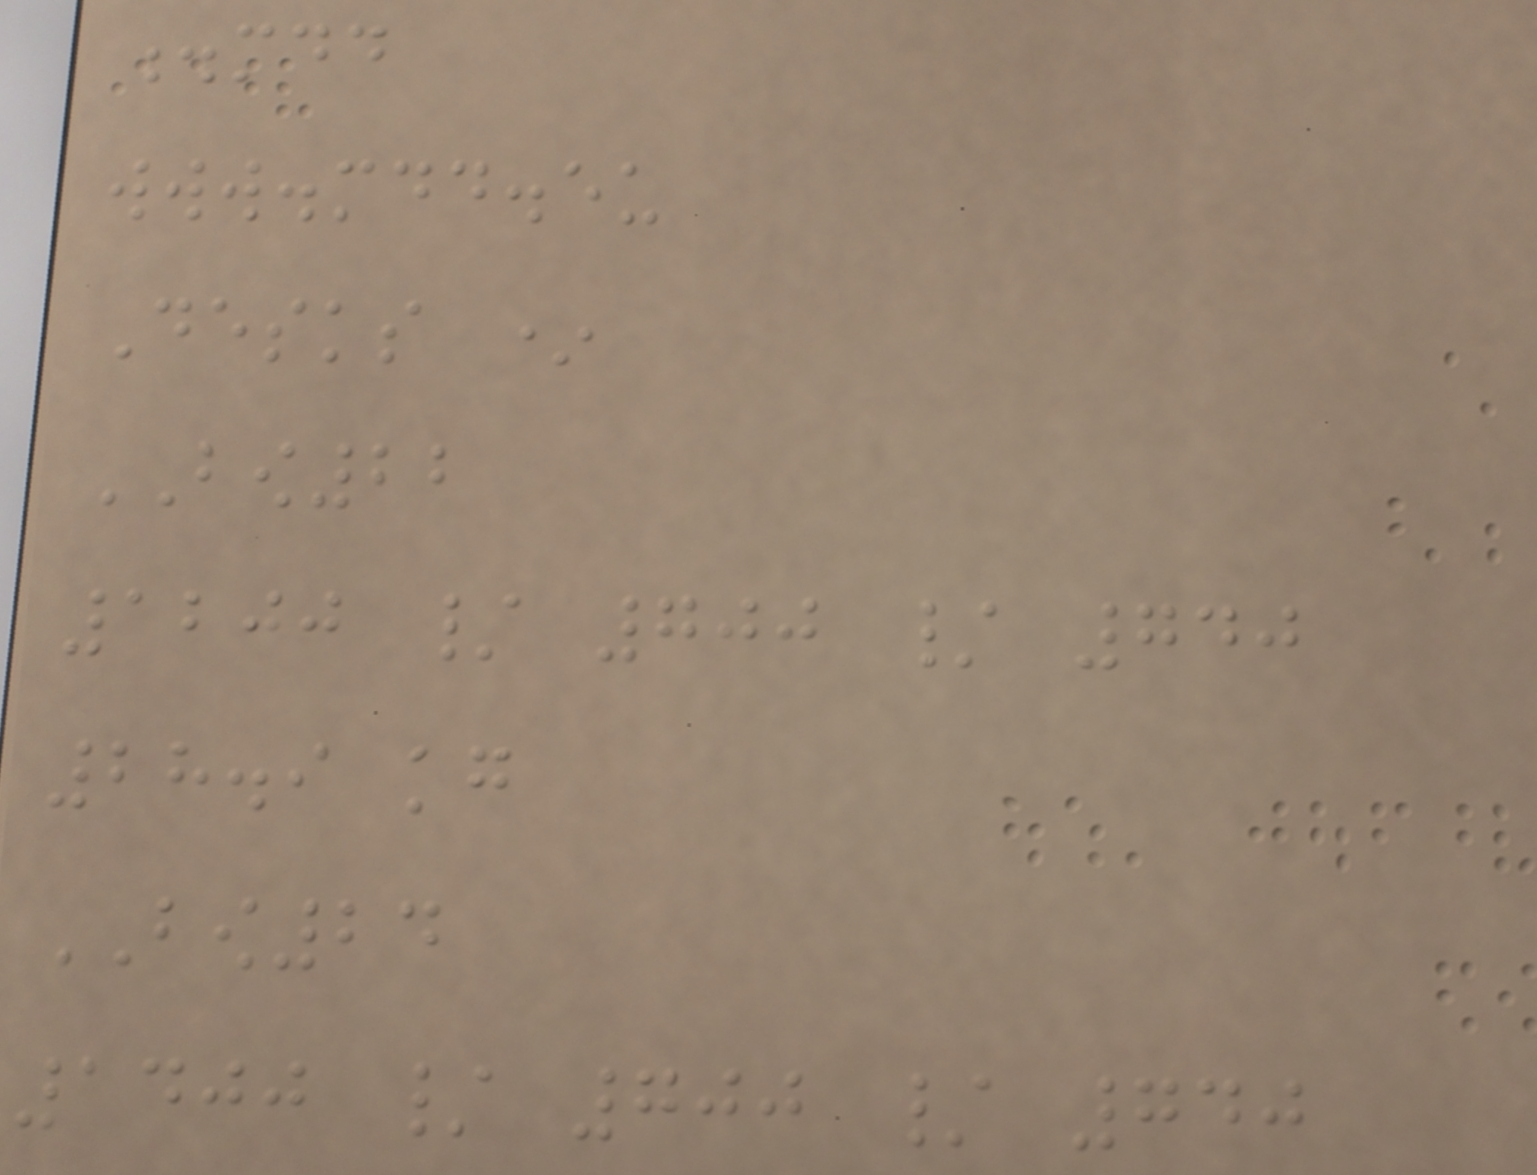.mdd
www.mdd.eu
Desks *
BOW22
1200 / 700 / 740
28.9 kg
BOW24
1400 / 700 / 740
